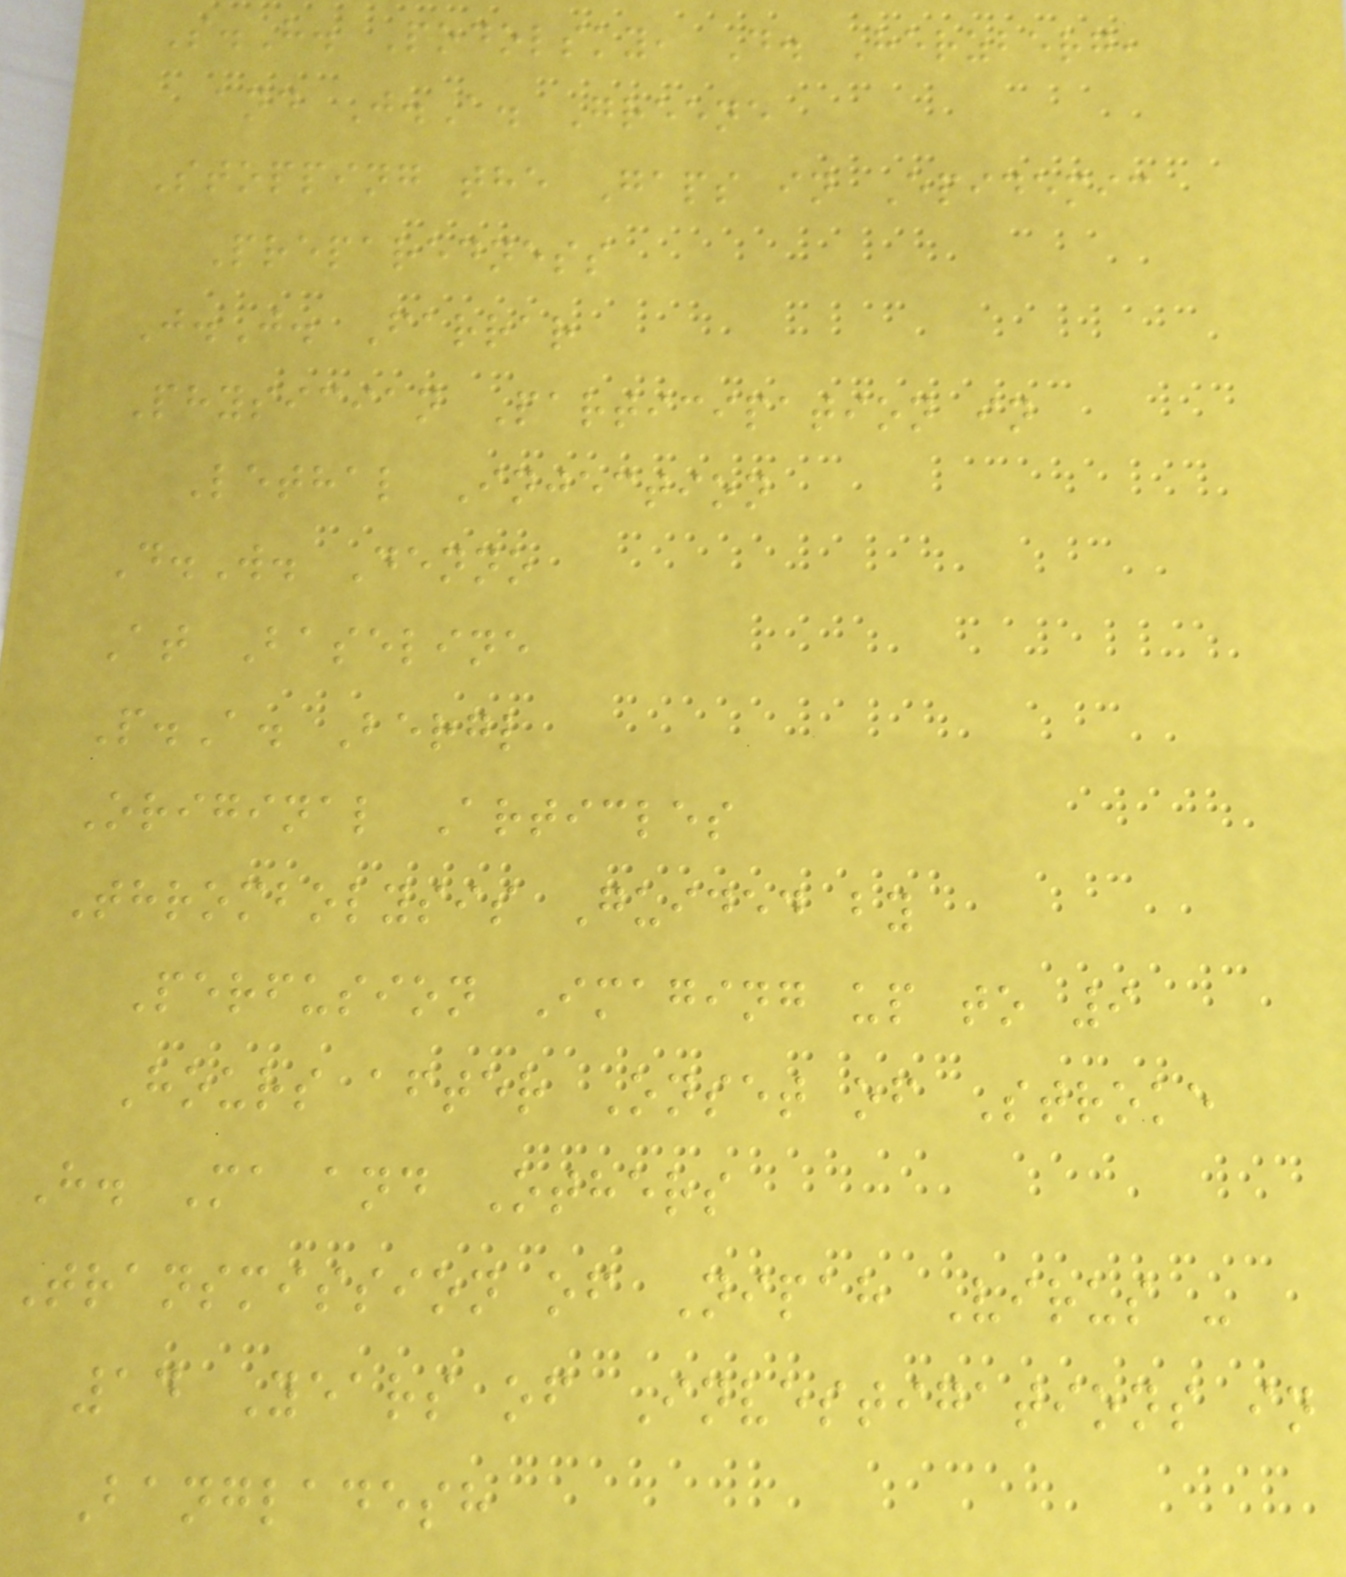S.H. Podolsky, D. Herzberg,
and J.A. Greene
Stopping the Gaps in Epidemic
Preparedness
J.J. Farrar
Physician Participation in
Lethal Injection
D.W. Denno
At Baseline
P.A. Bergl
Original Articles
Thrombolysis Guided by
Perfusion Imaging up to 9
Hours after Onset of Stroke
H. Ma and Others
Transmission of Nipah Virus -
14 Years of Investigations in
Bangladesh
